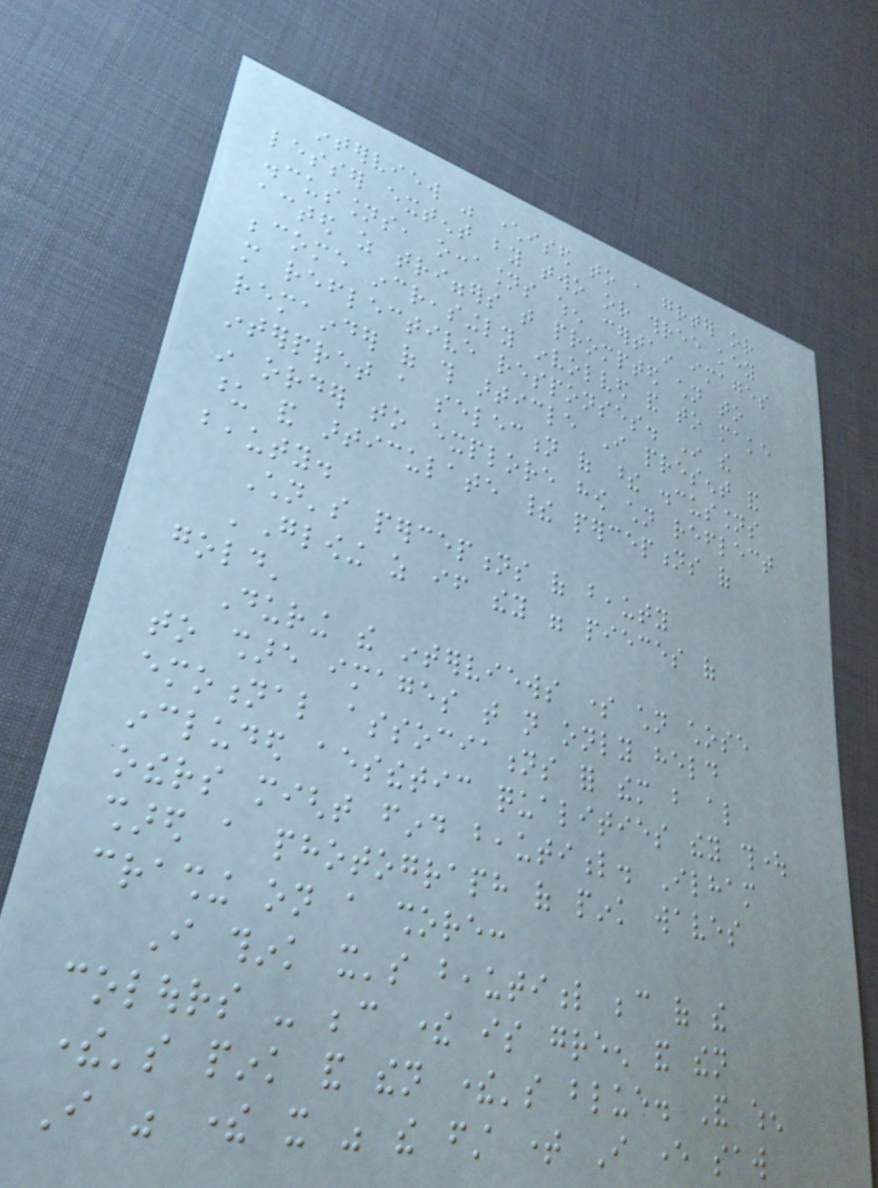interview was characterised to a greater or
lesser extent by two or three key
discussions, occasions when certain images
acted as triggers that prompted children to
become increasingly involved and to make
more reflective responses. In the
remainder of this article I present and
interpret a selection of these discussions
in order to explore how children reflect
upon and articulate their perceptions of
beauty.
Children's perceptions of beauty
'Glowing as if they were pieces of
gold'
During the interviews some children chose
to share images that not only held
emotional associations for them but also
included aesthetic qualities they thought
others might find beautiful. Ilham
shared a photograph of pink waves
crashing on a shore:
I think it's beautiful because of the
colours - because there is green and then
there's pink and then there's blue. And when
I was there it was the first time I ever saw
